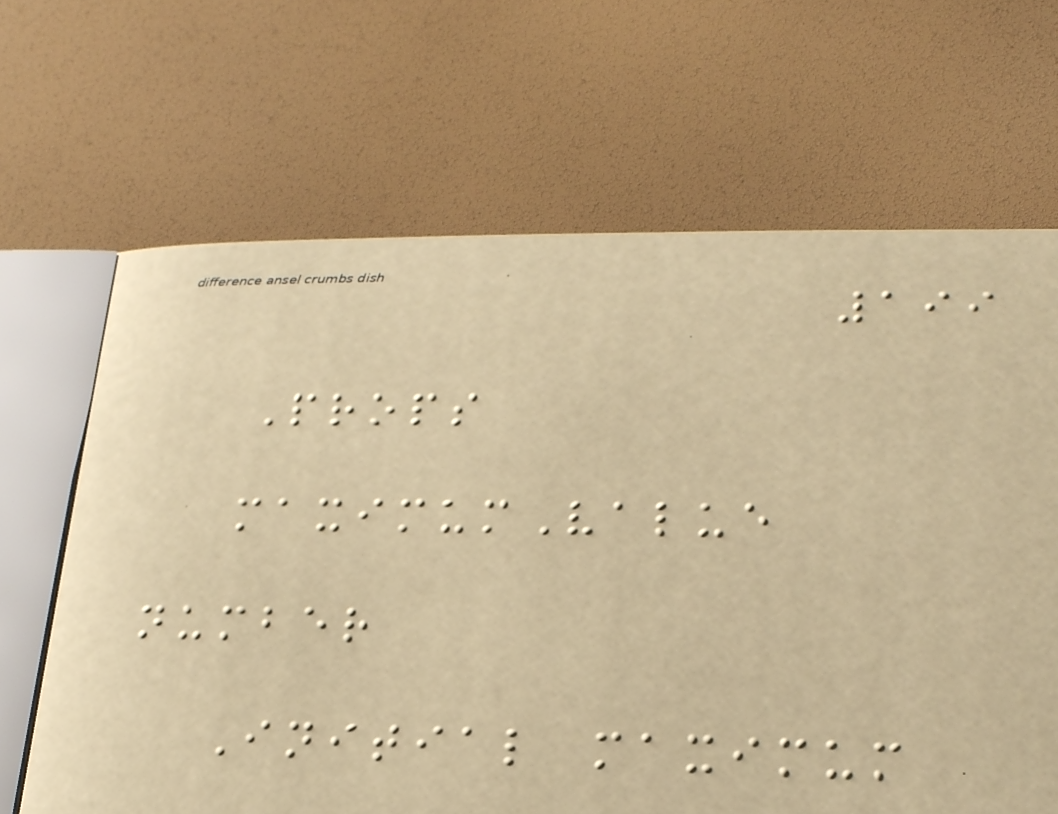199
Props
maximumValue
number
Initial maximum
